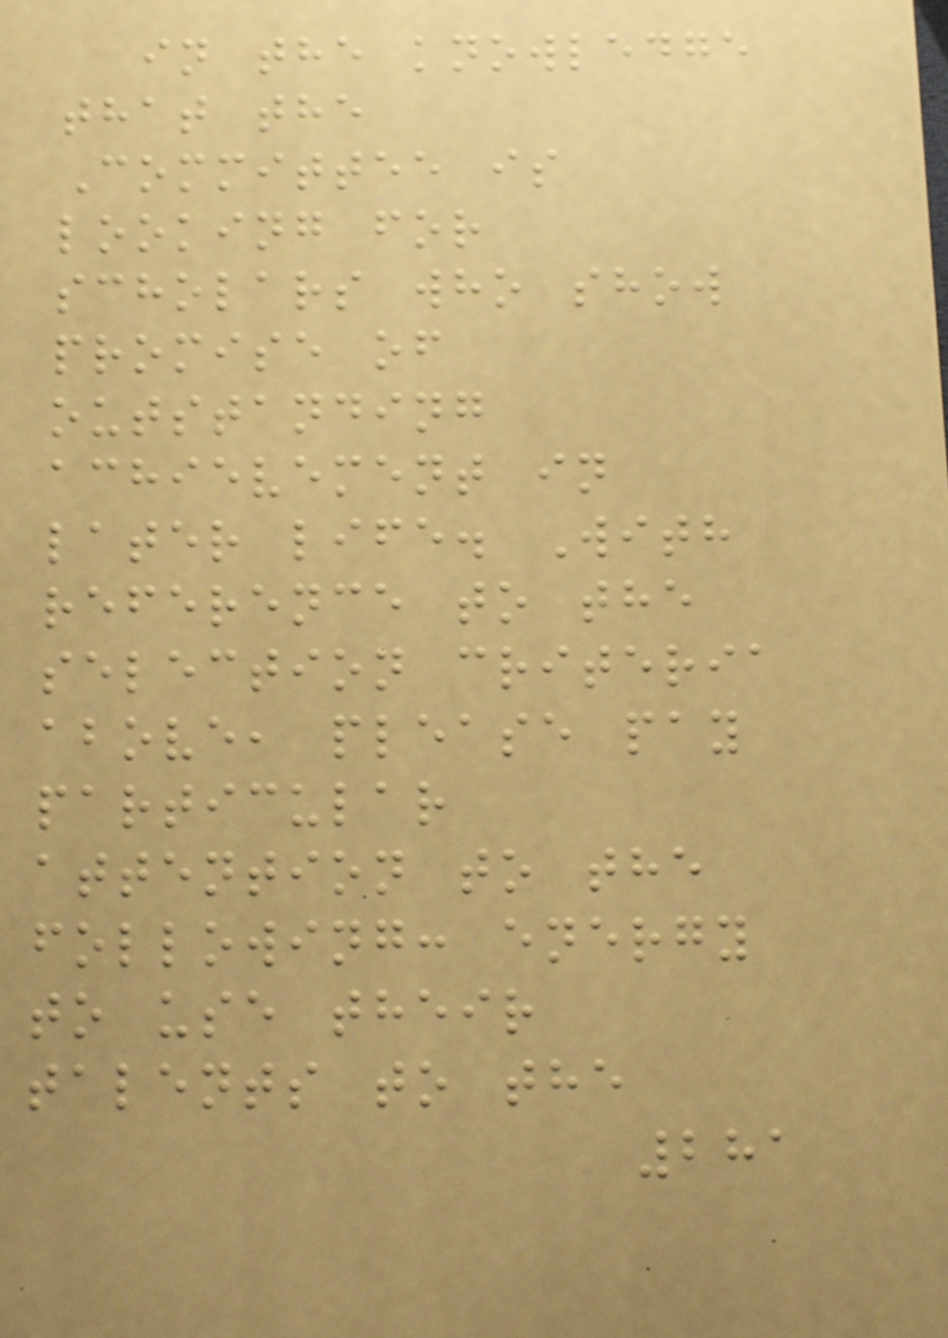in the knowledge
that the
Committee is
looking for
scholars who show
promise of
outstanding
achievement in
later life. With
reference to the
selection criteria
above, please pay
particular
attention to the
following: energy
to use their
talents to the
281
